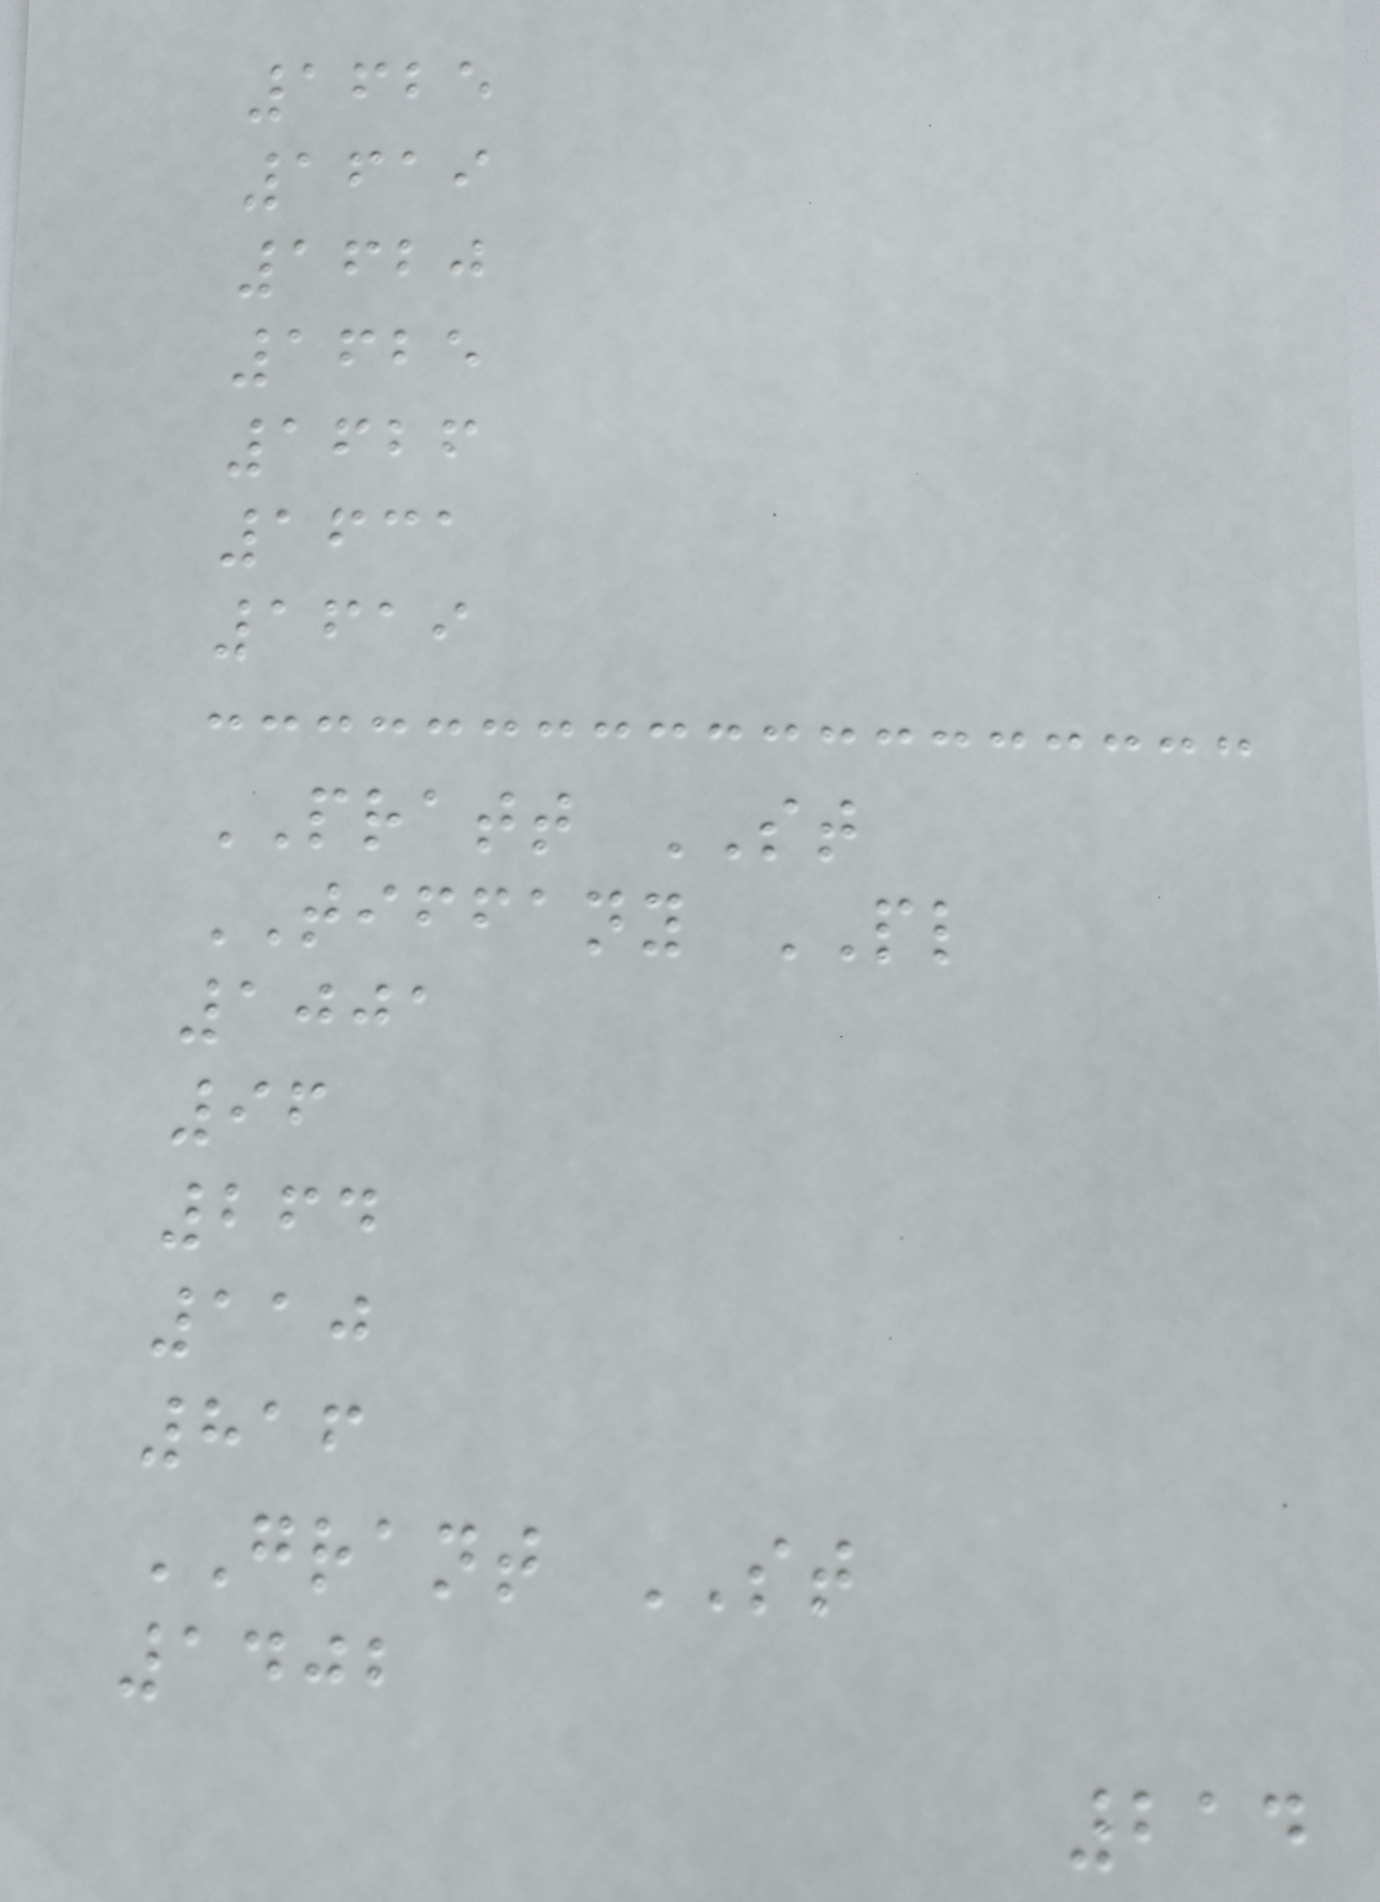1625
1619
1620
1625
1626
1631
1619
PRATT ST
TIFFANY PL
1001
96
264
110
816
GRANT ST
1402
214
